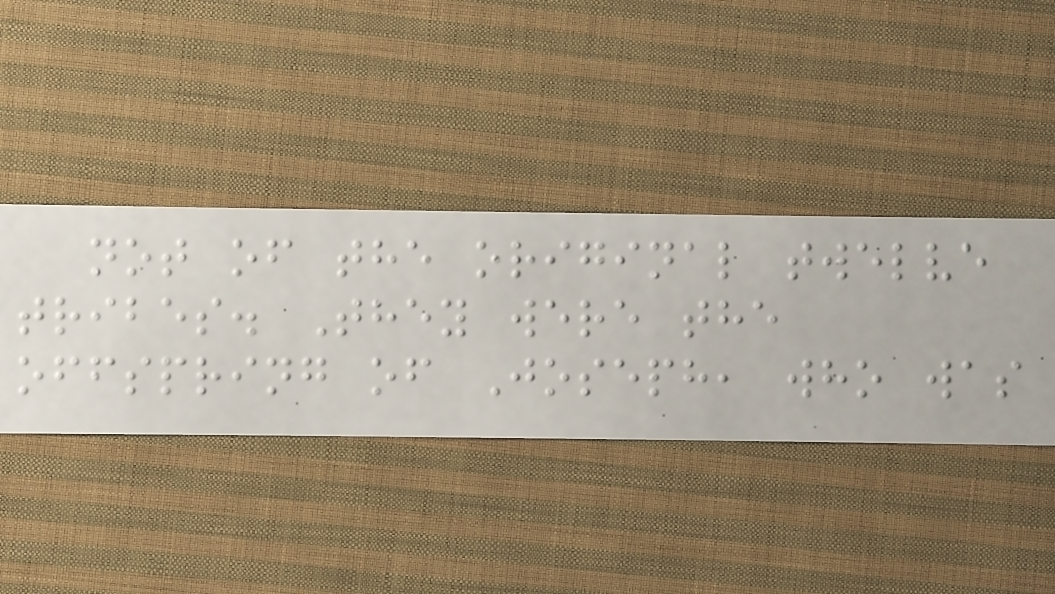not of the original twelve
tribes. They were the
offspring of Joseph, who was
